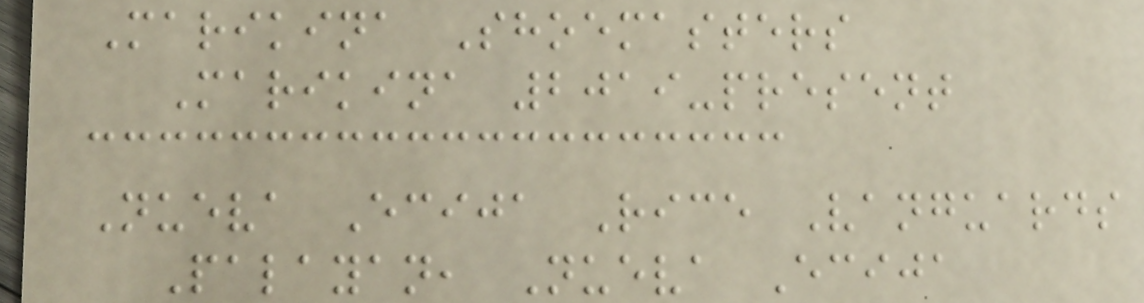Marikina Shoemasters
Marikina 2019-present
Nueva Ecija Rice Vanguards
Palayan, Nueva Ecija
